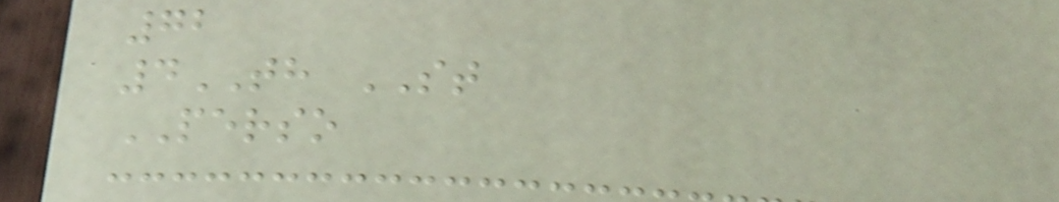72
4TH ST
PERSO
